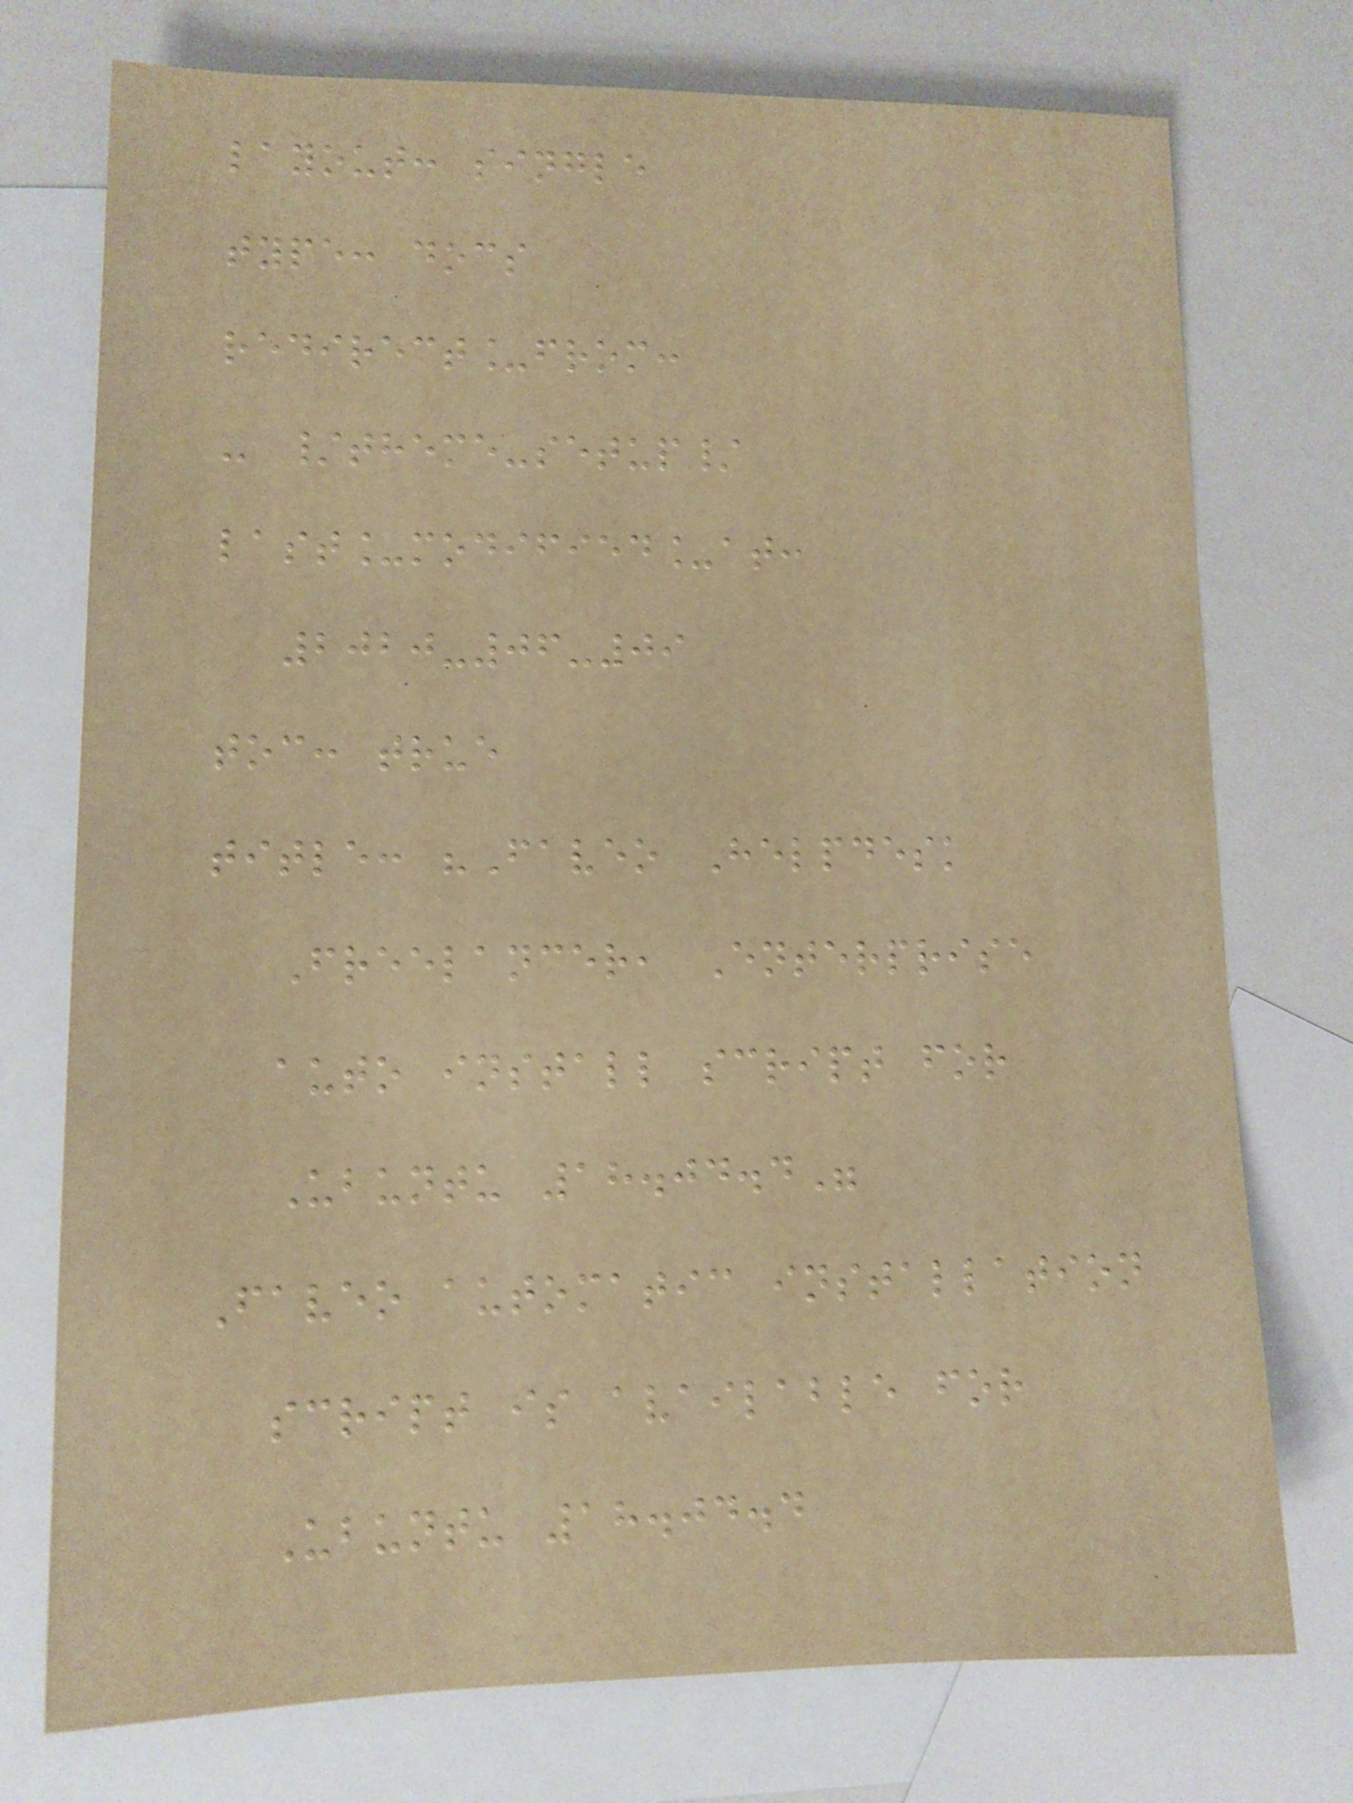layout: single
type: docs
redirect_from:
- /theme-setup/
last_modified_at:
2020-06-09
toc: true
title: "Faveo Helpdesk
Freelancer, Enterprise
auto install script for
Ubuntu 18.04.4"
Faveo automatic installation
script is available for
Ubuntu 18.04.4
